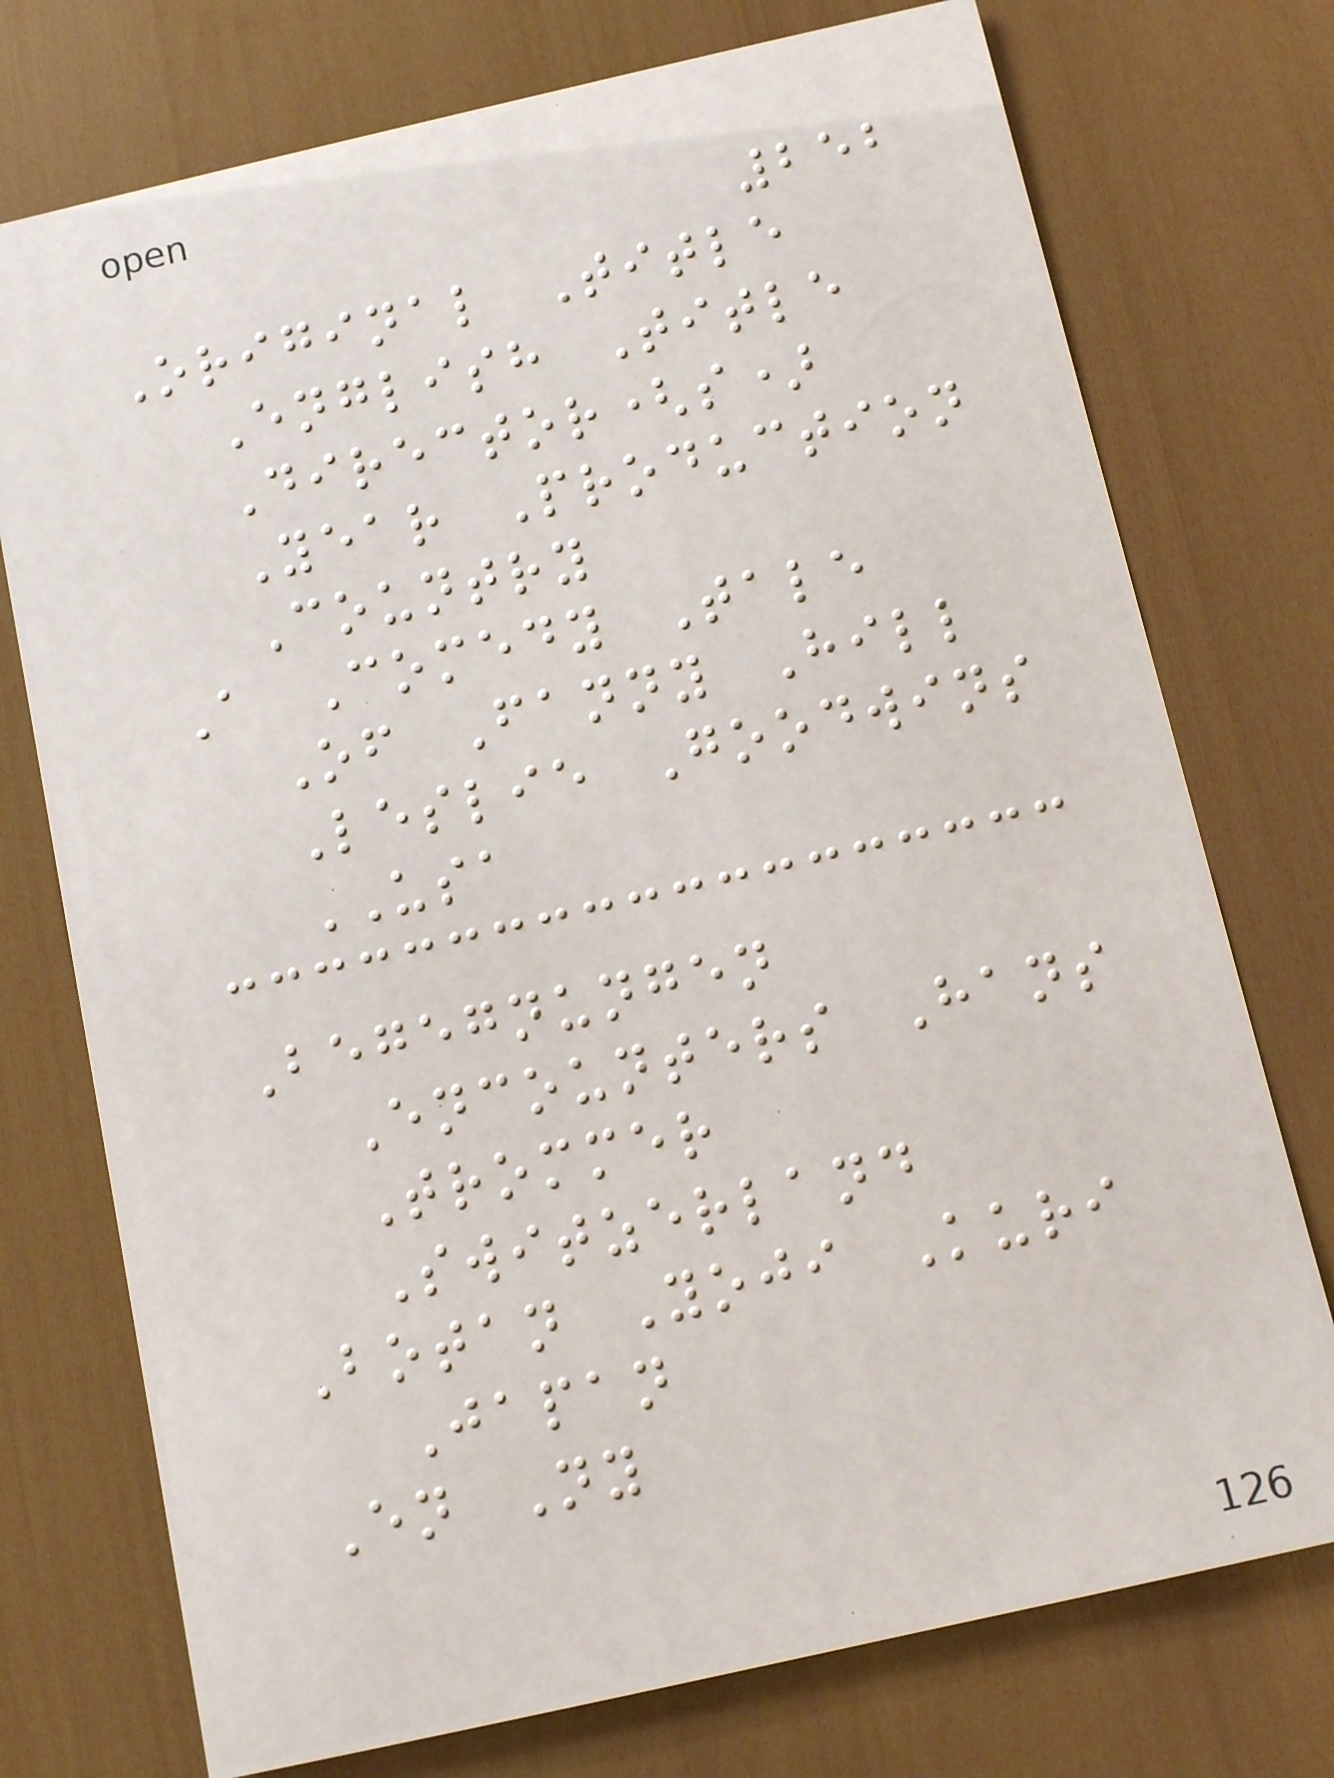252
Original Title
English Title
Director(s)
Year Production
Country
A Comedy Tale
Of Fanny Hill
Leslie Goodwins
USA
Begegnungen
Encounters Hans
Trommer
Switzerland
Botan Yoji Kuri
Japan
En Ny
